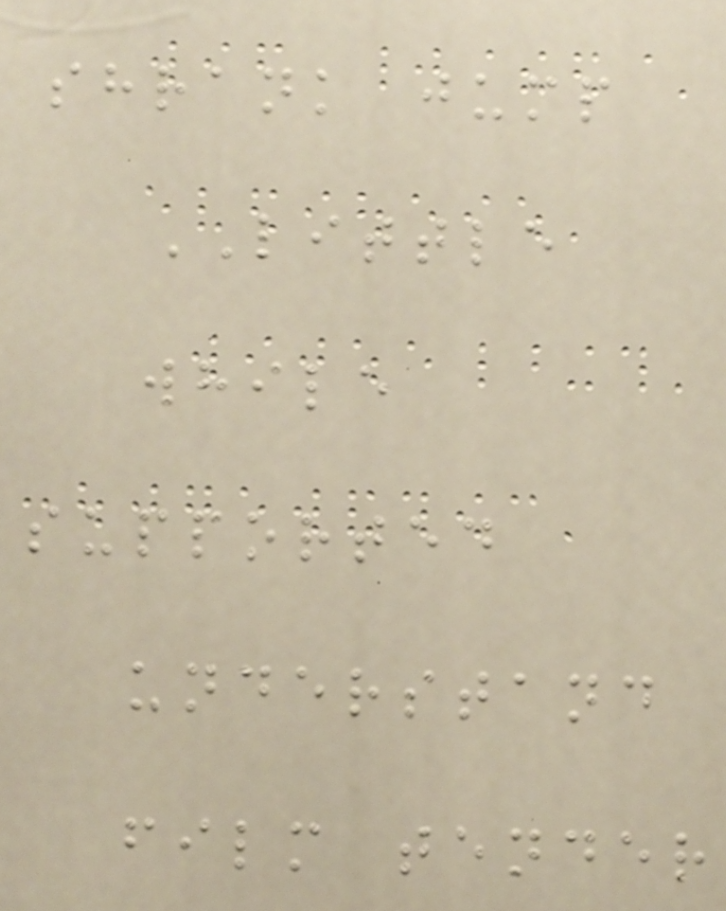shrank jump
LITTLE
while
supported
understand
film tender
